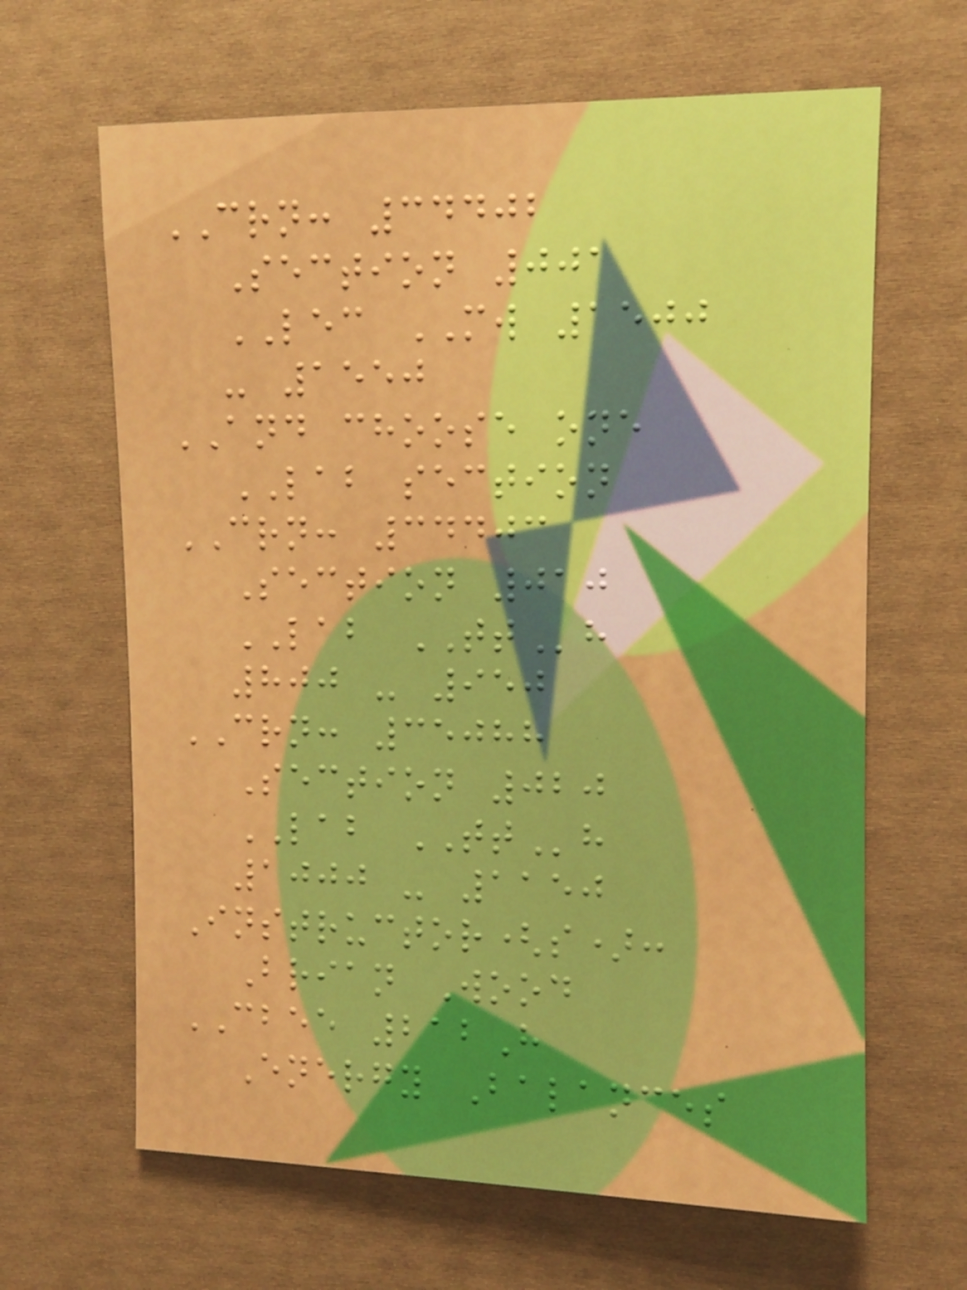CRN: 34402
Section 001
LEC MW 1500
- 1550
AND choose one
LAB section
CRN: 34403
Section 010
LAB TTh
800 - 950
CRN: 35088
Section 020
LAB TTh
1000 - 1150
Instructor(s):
Brian Wood
CBEE 212H
Energy Balances
